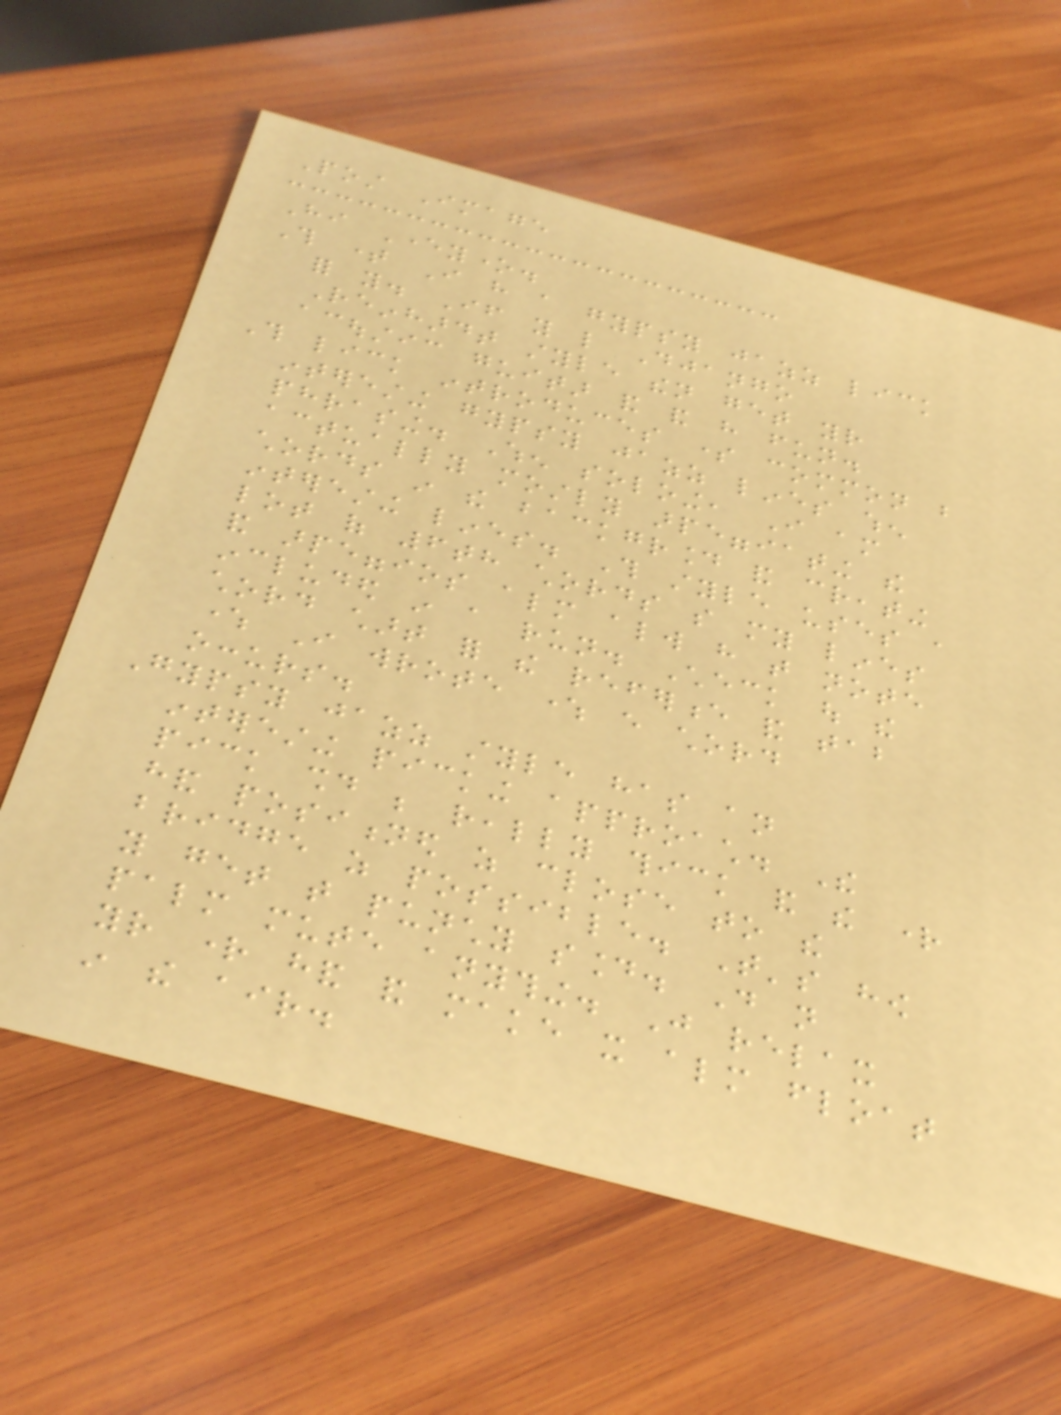Post Image
Hi Everyone.
This time I have a gypsy jazz lick
for you. If you like Django
Reinhardt style then get your
acoustic guitar and and have fun.
This lick introduces some common but
interesting gypsy jazz lines when
phrasing. When soloing, I am
actually mostly arpeggiating the
chords in the background and creating
interesting lines. This style uses a
lot of 6th chords so my lines
and arpeggios almost always have that note
included in a run. Check out the
chord chart for the reference and tab
where I wrote where every chord
occurs.
Gypsy jazz style has an
interesting picking approach. The
pick should be really thick and the right
hand positioned as close to the
bridge as possible. That's how
you get that punchy sound. Do not
palm mute anything. Just relax
your right hand and make it almost float
in the air.
